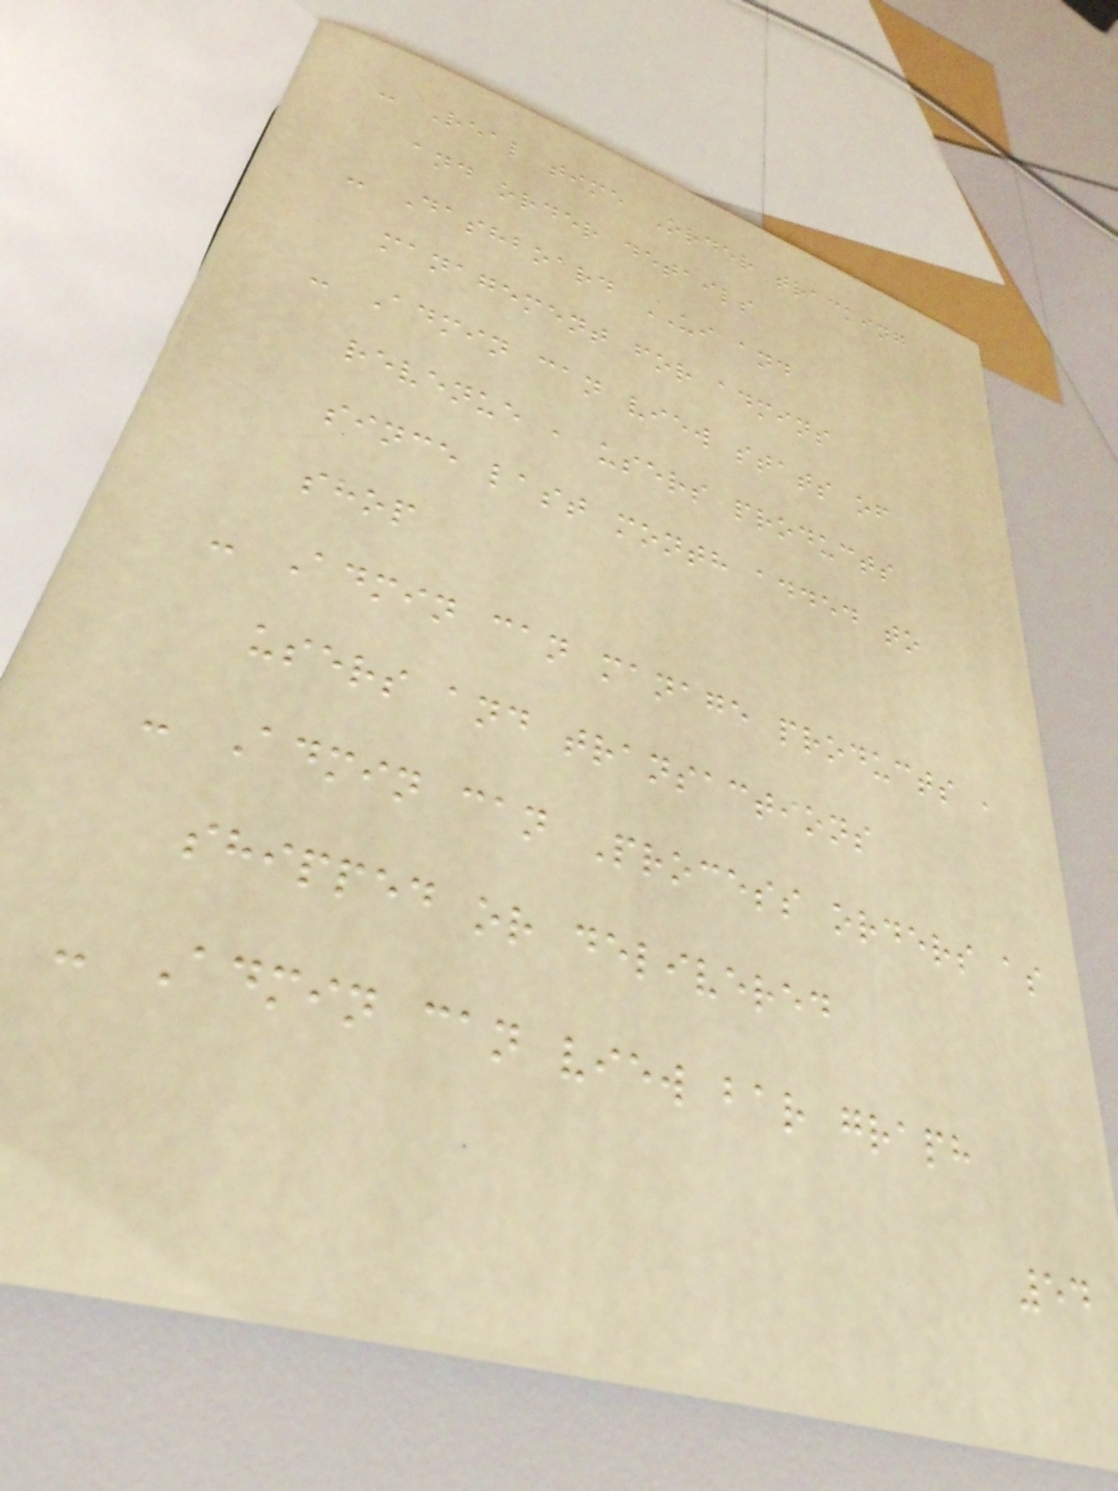- Real time Order tracking
and order details
- Dashboard UI and
management for admins
- Admin can view stats of
revenue , users products
since last month added to
shop
- Admin can manage products ,
users and transactions
- Admin can Process orders as
shipped or delivered
- Admin can view bar graph
54
